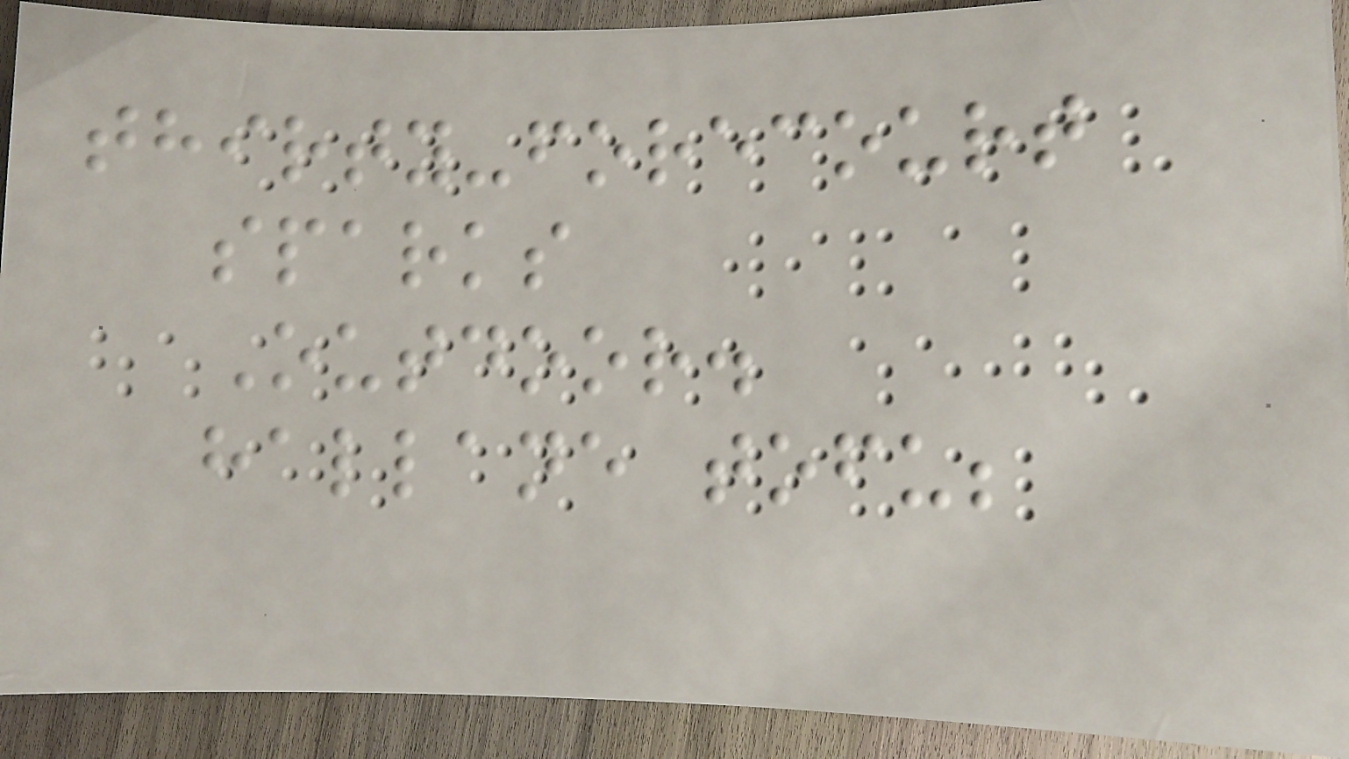thirty-forecourt
sparks
Outdoor.
hallane tofu;
